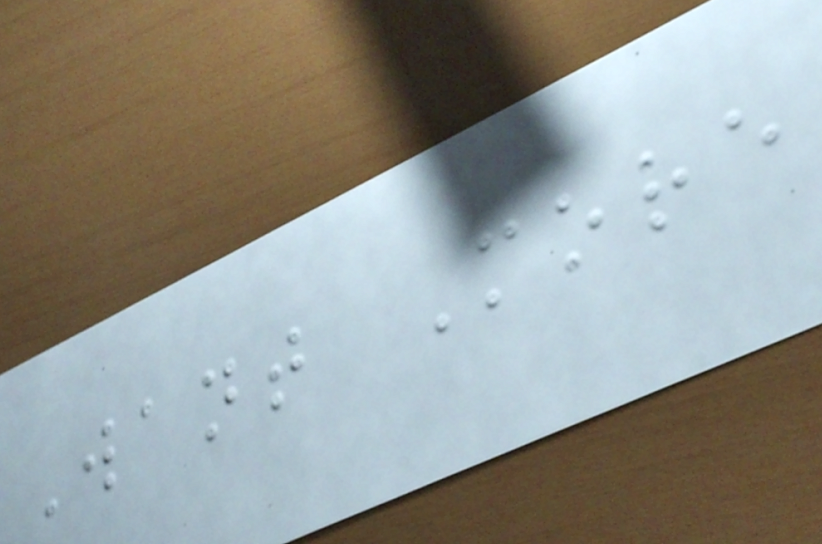Want More
